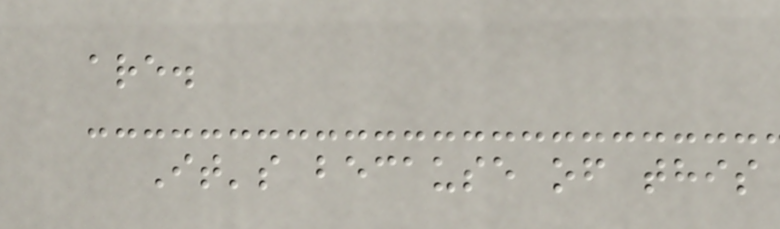are.
It's because of this
